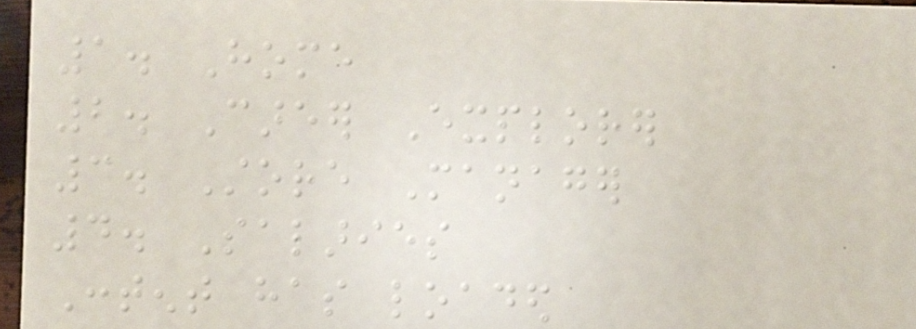1. Home
2. Career Explorer
3. Store Manager
4. Salaries
Content has loaded
